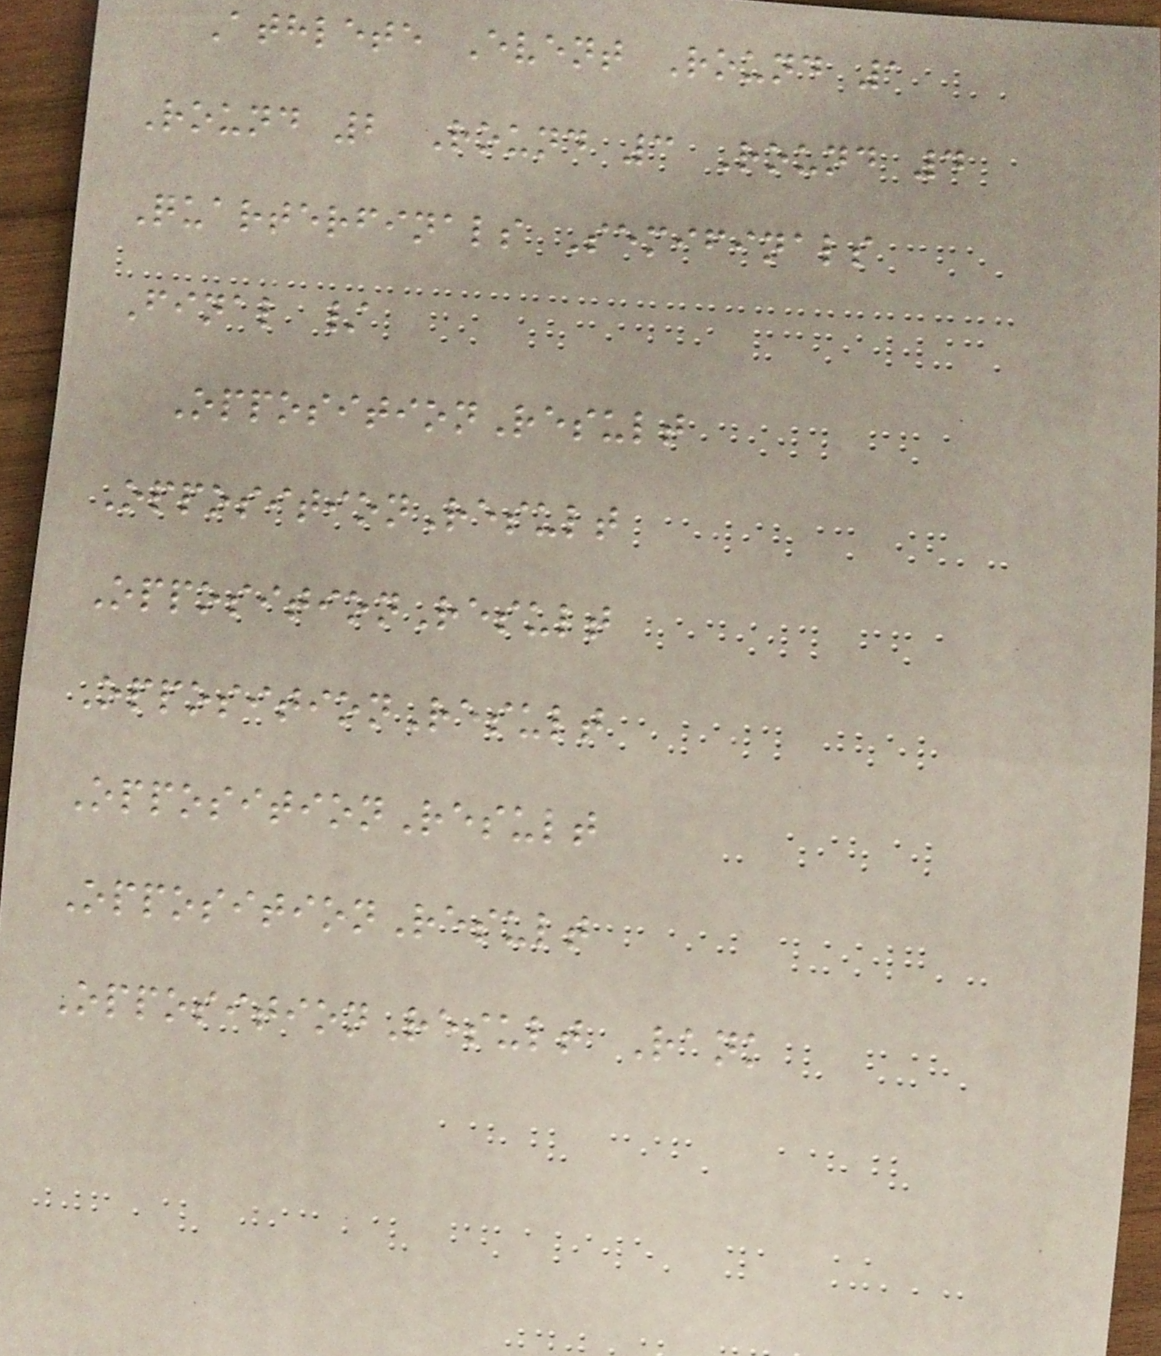Athlete Event Round 1
Round 2 Round 3 Round 4
Quarterfinals Semifinals
Final /
OppositionResult
OppositionResult
OppositionResult
OppositionResult
OppositionResult
OppositionResult
OppositionResult Rank
